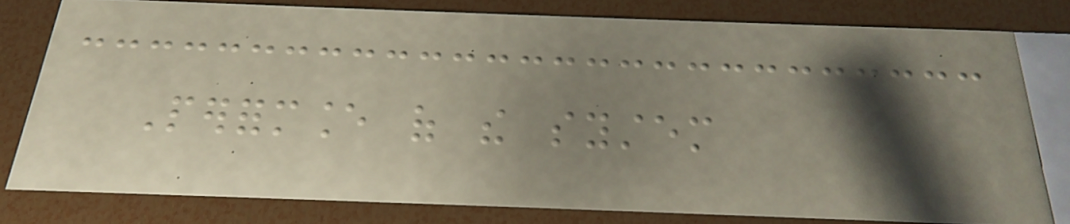Performance of the system
